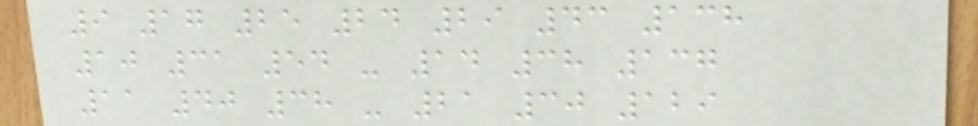9 17 25 24 29 43 138
10 31 54 - 14 38 137
11 40 38 - 21 30 129
